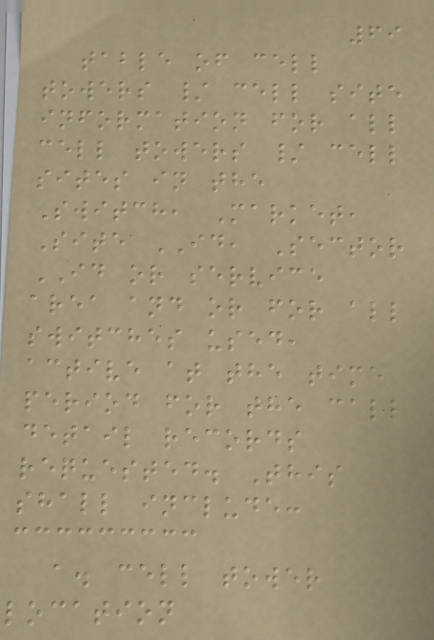69
table of cell
towers / cell site
information for all
cell towers / cell
sites in the
Switch, Market,
Site ID, Sector
ID or service
area and or for all
switches used,
active at the time
period for the call
detail records
requested. This
shall include:
a. cell tower
location
